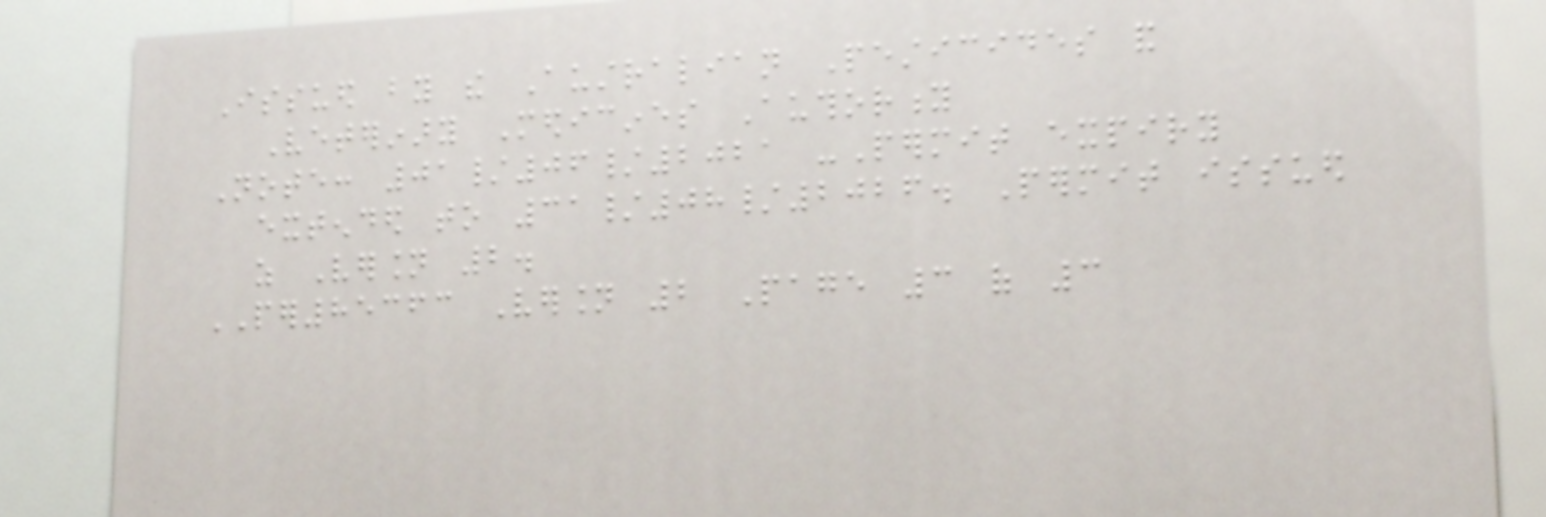Issued by the Australian Pesticides and
Veterinary Medicines Authority
Note: 01/06/2021 -Permit expiry
extended to 31/08/2026. Permit issued
as Version 2.
PER85363 Version 2 Page 3 of 3
